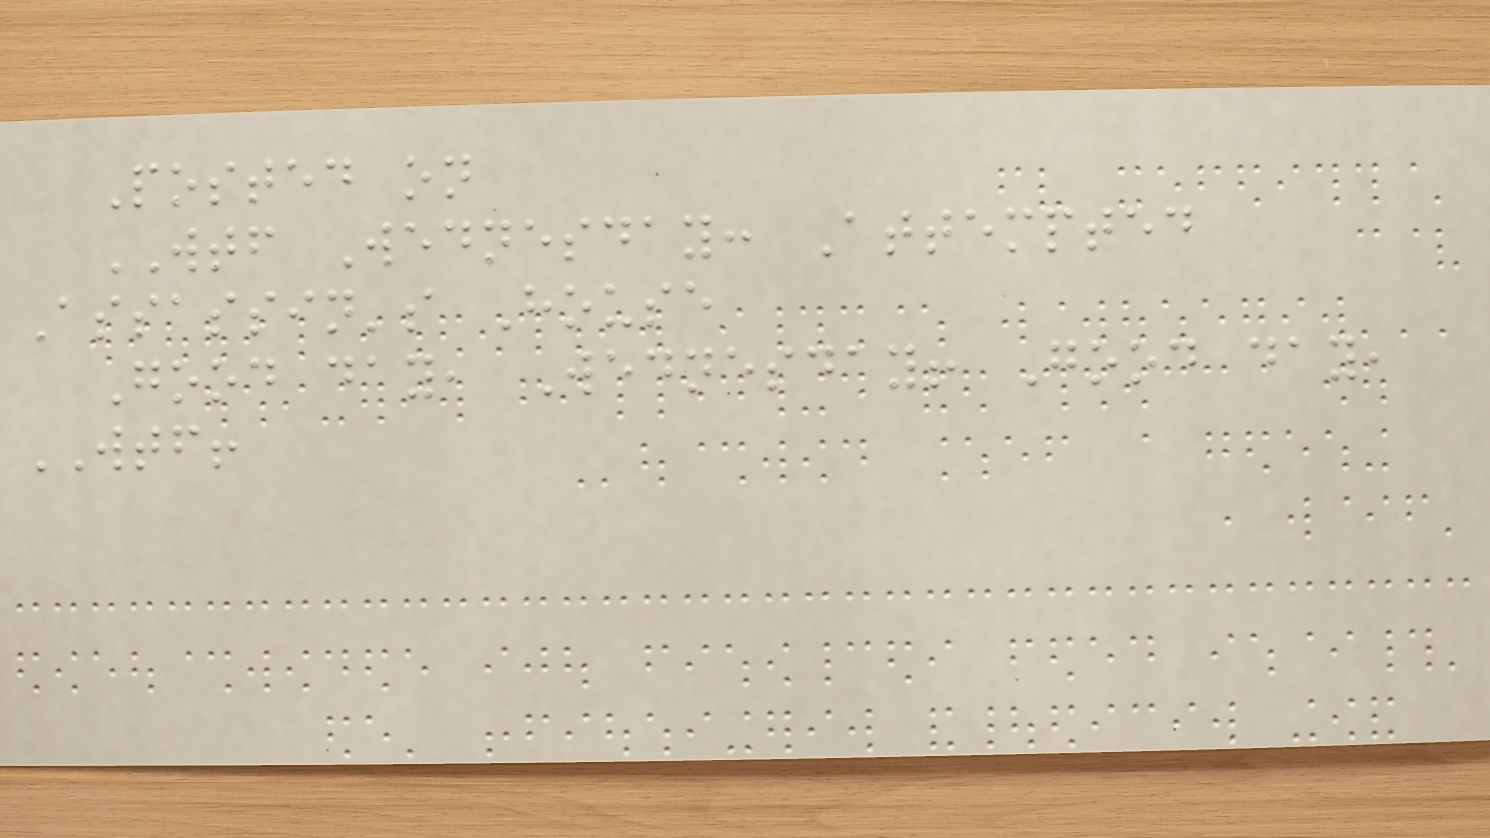Posted on
WTF Wednesday: Attempted
Assassin's House
Good day, Wednesday! Good day,
WTF!
